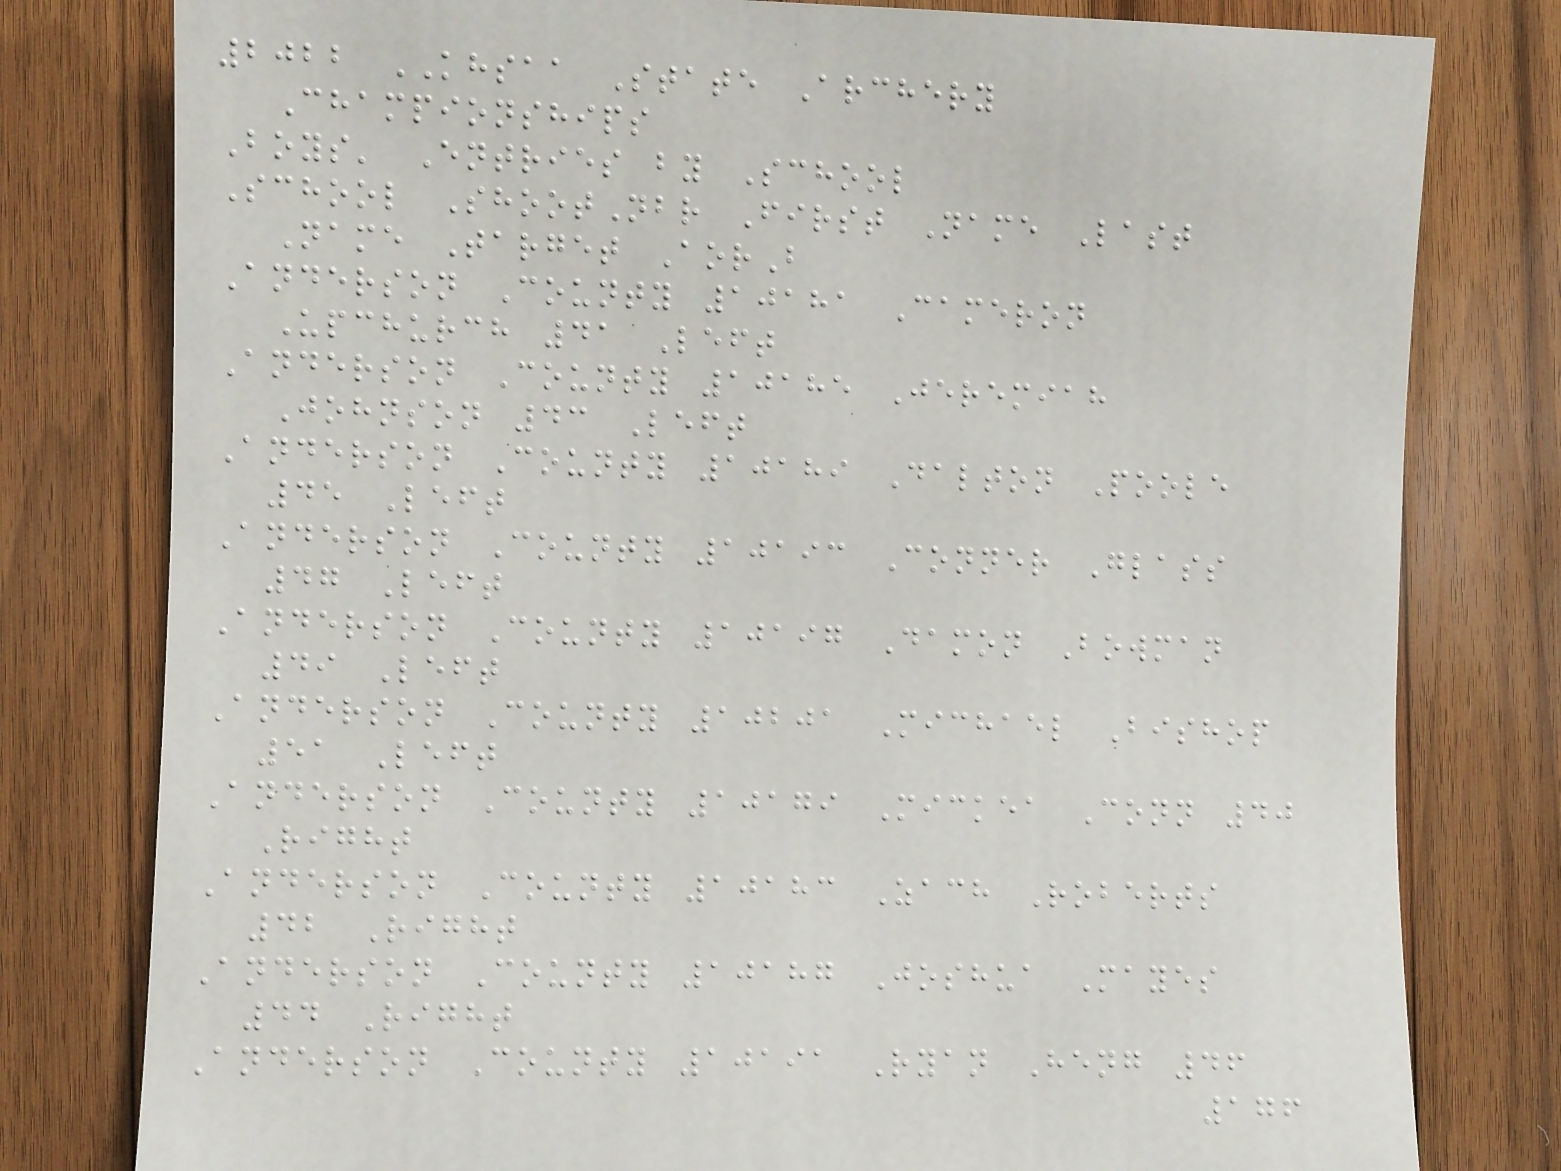2022 KHSAA State Archery
Championships
Boys' Entries by School
School ShootNbr First Name Last
Name Target AorB
Anderson County 10181 Cameron
Upchurch 41 Left
Anderson County 10185 Jeremiah
Johnson 43 Left
Anderson County 10189 Dalton Poole
45 Left
Anderson County 10193 Conner Glass
47 Left
Anderson County 10197 Damon Bowman
49 Left
Anderson County 10201 Michael Bishop
51 Left
Anderson County 10179 Mickea Conn 40
Right
Anderson County 10183 Zach Roberts
42 Right
Anderson County 10187 Joshua Mayes
44 Right
Anderson County 10191 Ryan Heng 46
176
